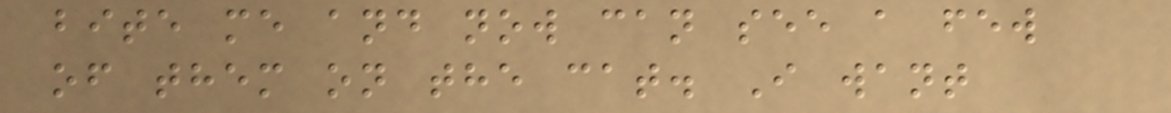bite me and now can see a few
of them on the cat. I want
